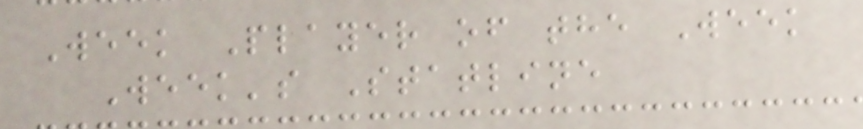Week Player of the Week
Week's Statline
